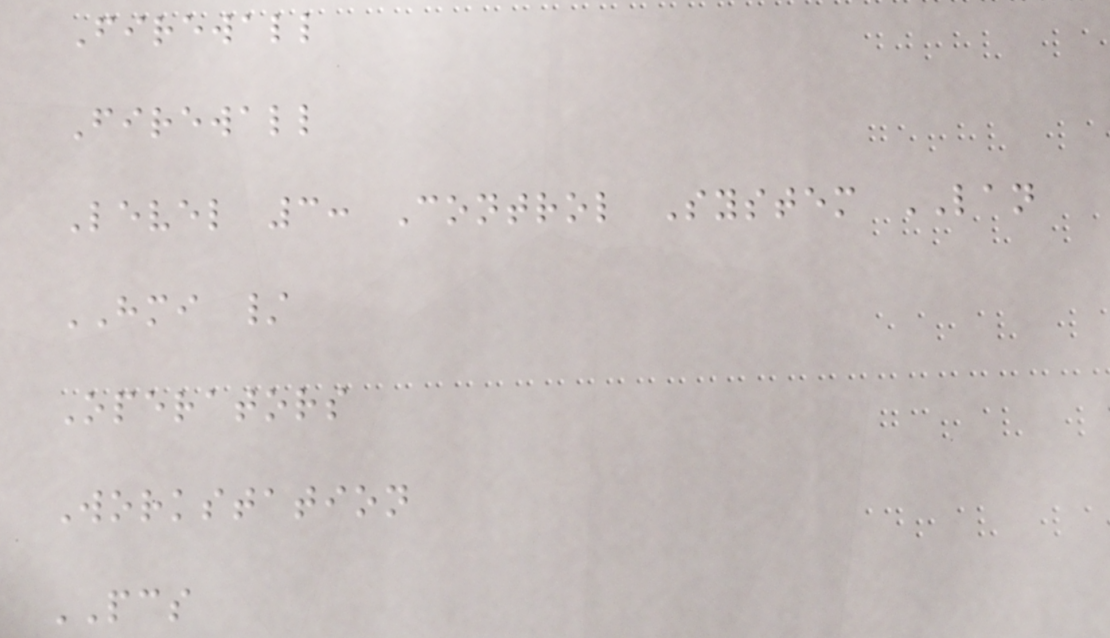Firewall
Firewall
Level 3: Control System LAN
HMI /
Operators
Workstation
PCS
